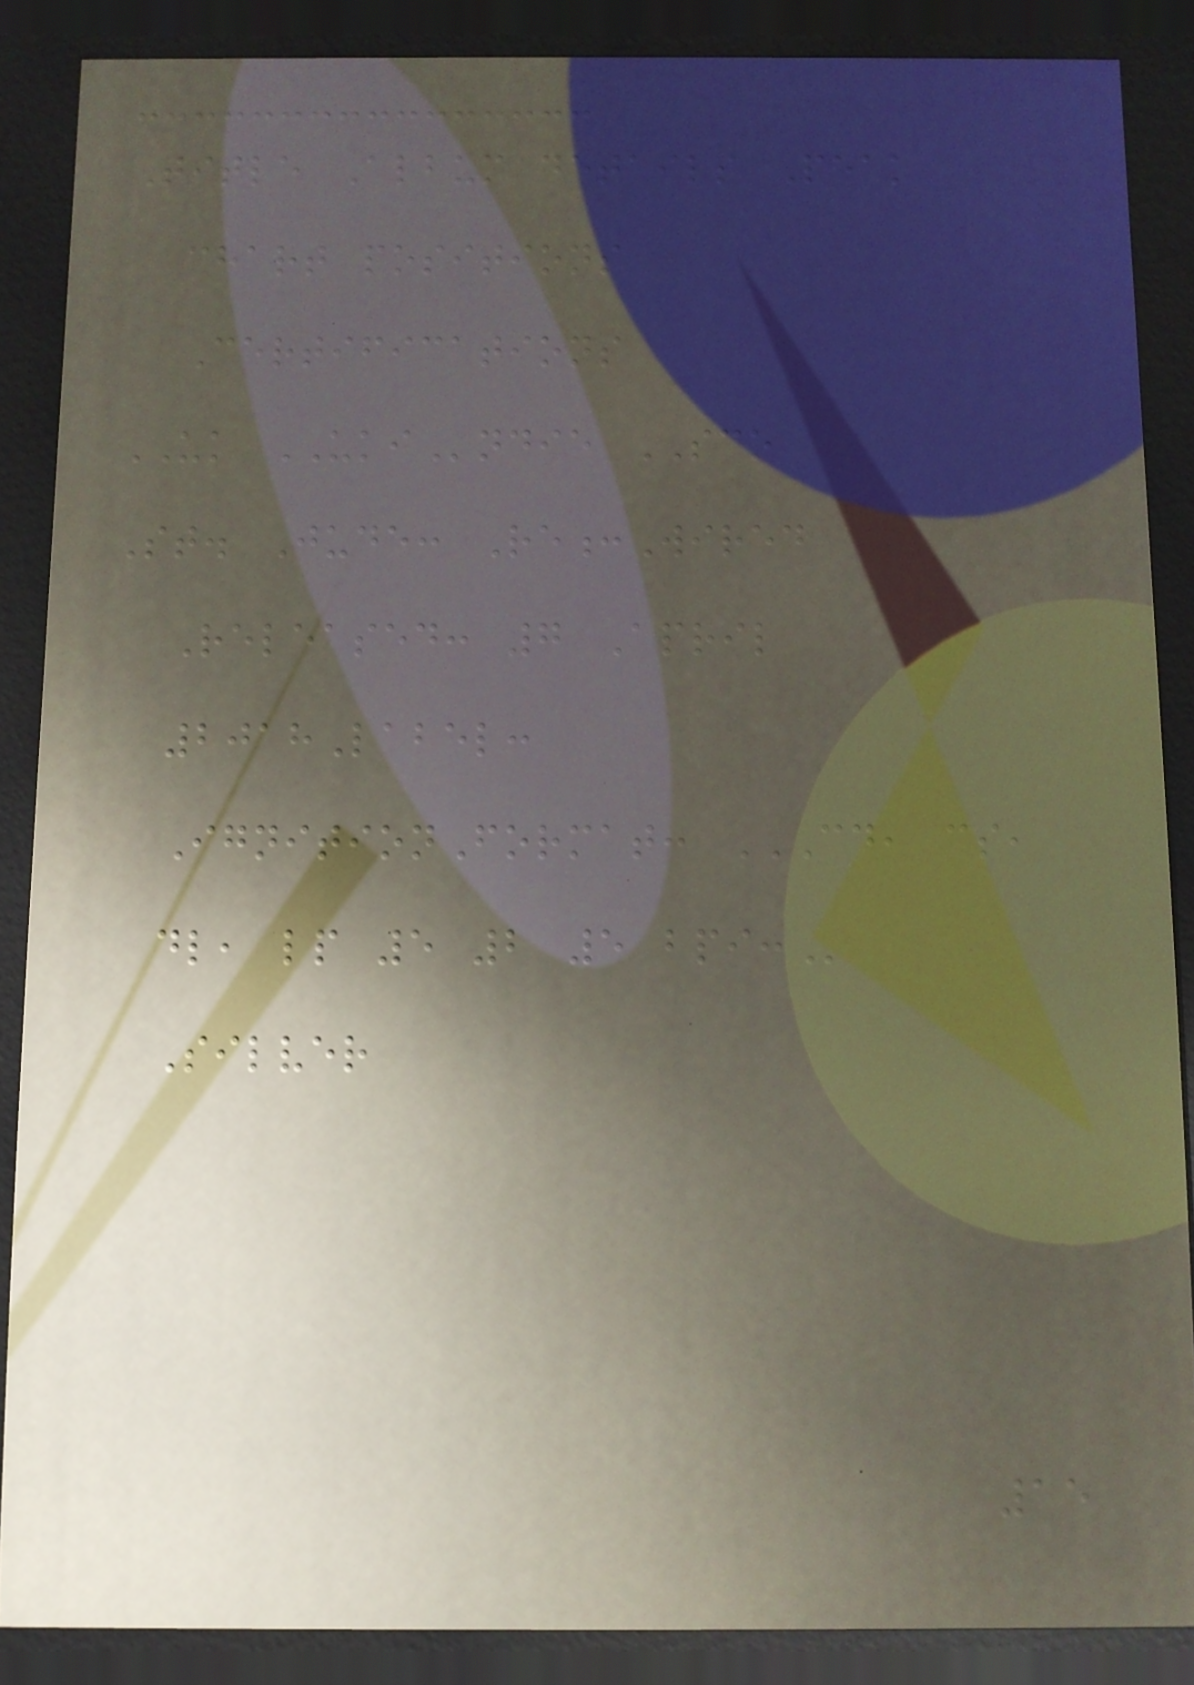Title Album details Peak
chart positions
Certifications
UK UKIndie SCO
St. Jude: Re:Wired
Released: 7 April
2018Label:
IgnitionFormat: CD, CS,
DL, LP 5 2 5 BPI:
Silver
15
